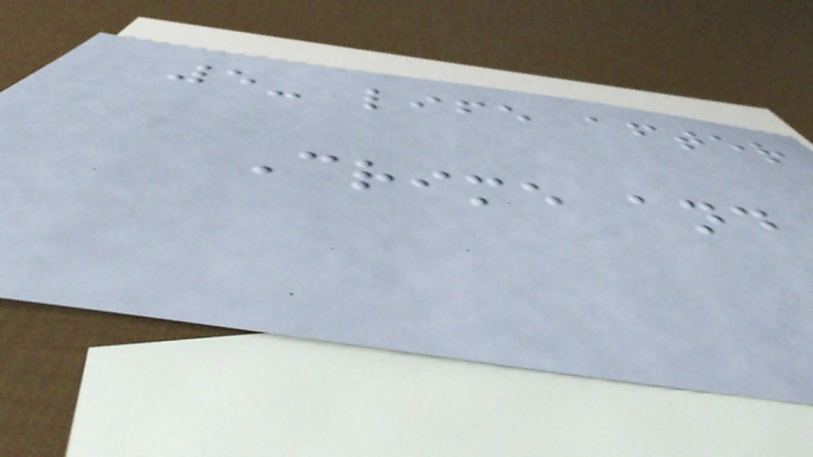5- life after
Crime and
